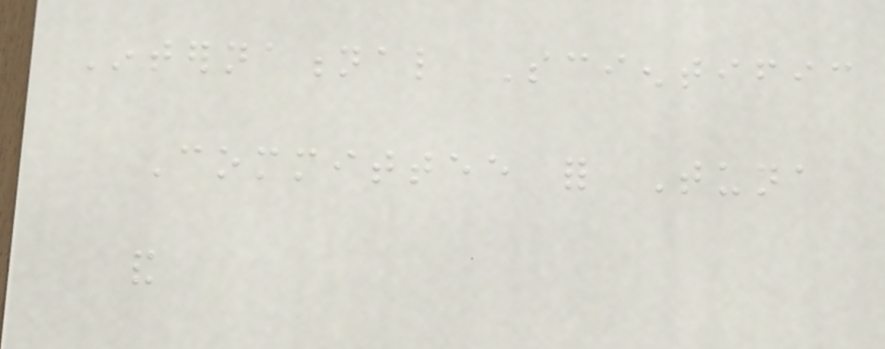International Scientific
Committee for Tuna
and
